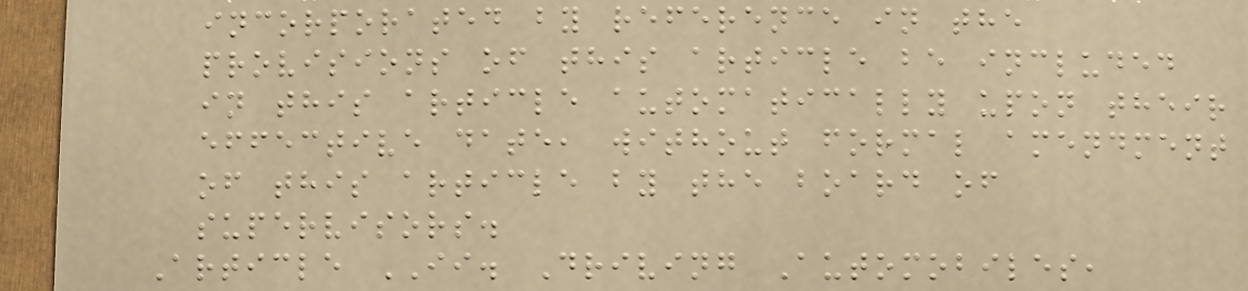incorporated by reference in the
provisions of this article be included
in this article automatically upon their
effective date, without formal amendment
of this article by the board of
supervisors.
Article II. Driving Automobiles,
